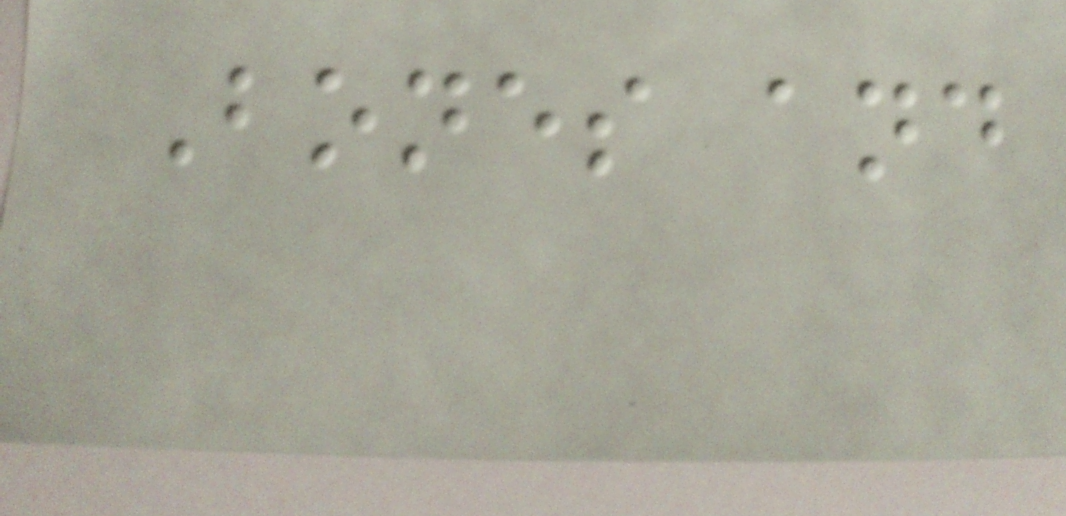Bones and
